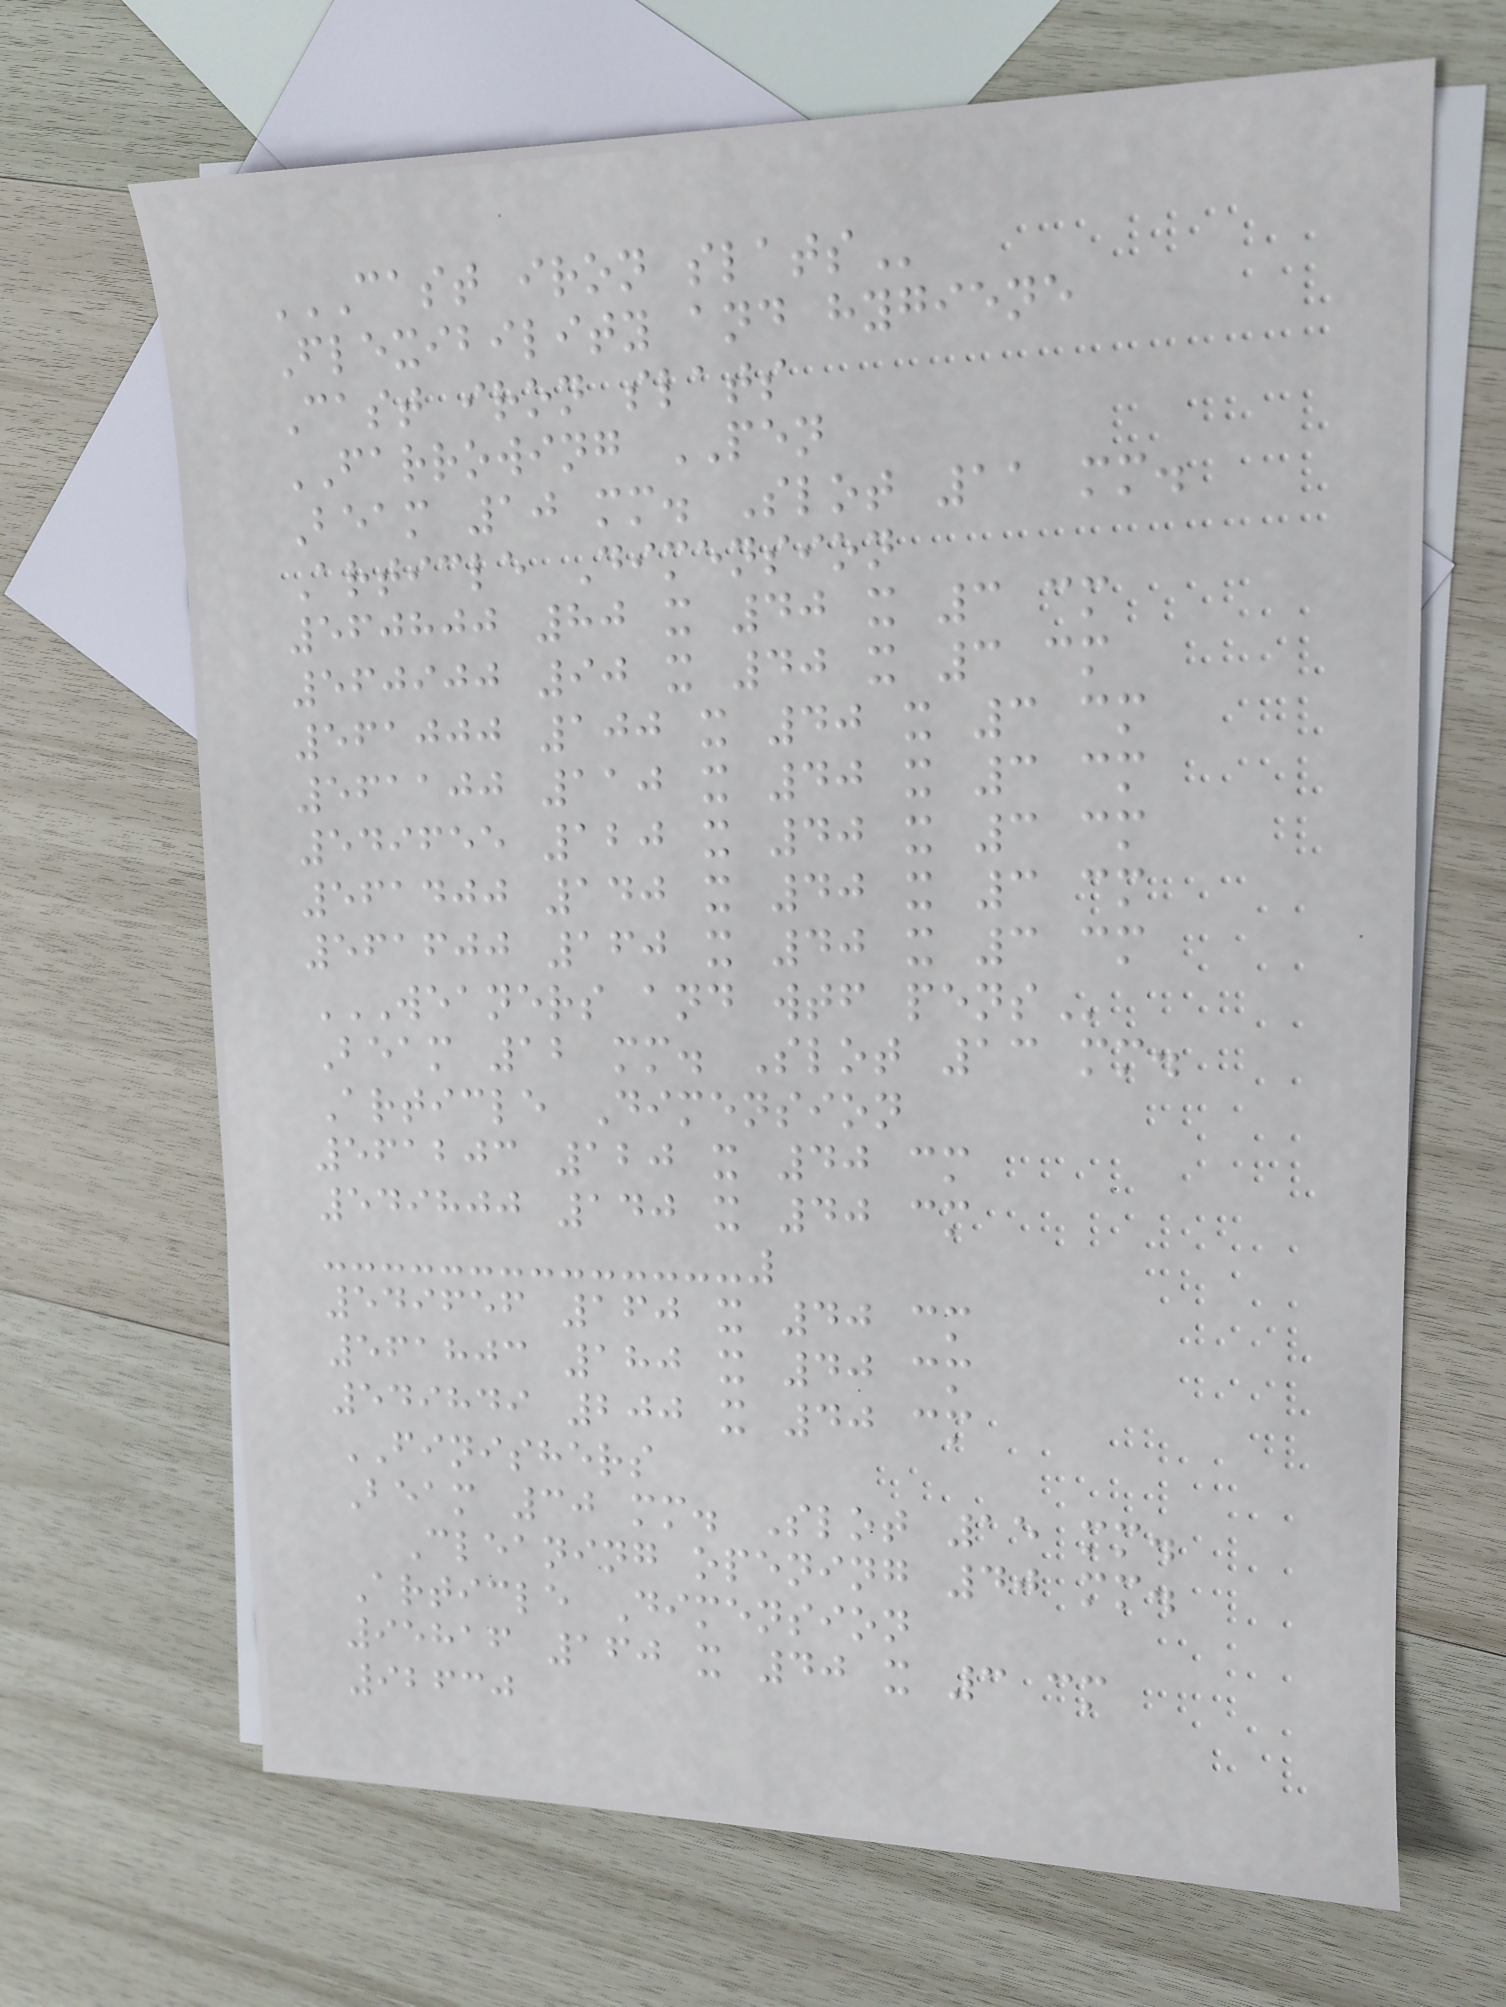CAST IRON SLATS
Flexibility and hygiene
Cast iron slats
FARROWING PEN
Beam 10 mm. Slot 11 mm.
Article Dimension
560800 80 x 40 x 3 cm
560900 90 x 40 x 3 cm
561000 100 x 40 x 3 cm
561100 110 x 40 x 3 cm
549655 120 x 40 x 3 cm
561400 140 x 40 x 3 cm
561600 160 x 40 x 3 cm
WEANERS AND WTF PENS
Beam 12 mm. Slot 13 mm.
Article Dimension
561203 120 x 40 cm
549800 140 x 40 cm
549656 160 x 40 cm
561803 180 x 40 cm
549849 200 x 40 cm
FINISHERS
Beam 30 mm. Slot 15 mm.
Cleaning opening 40 mm.
Article Dimension
95816 160 x 40 x 3 cm
92630
